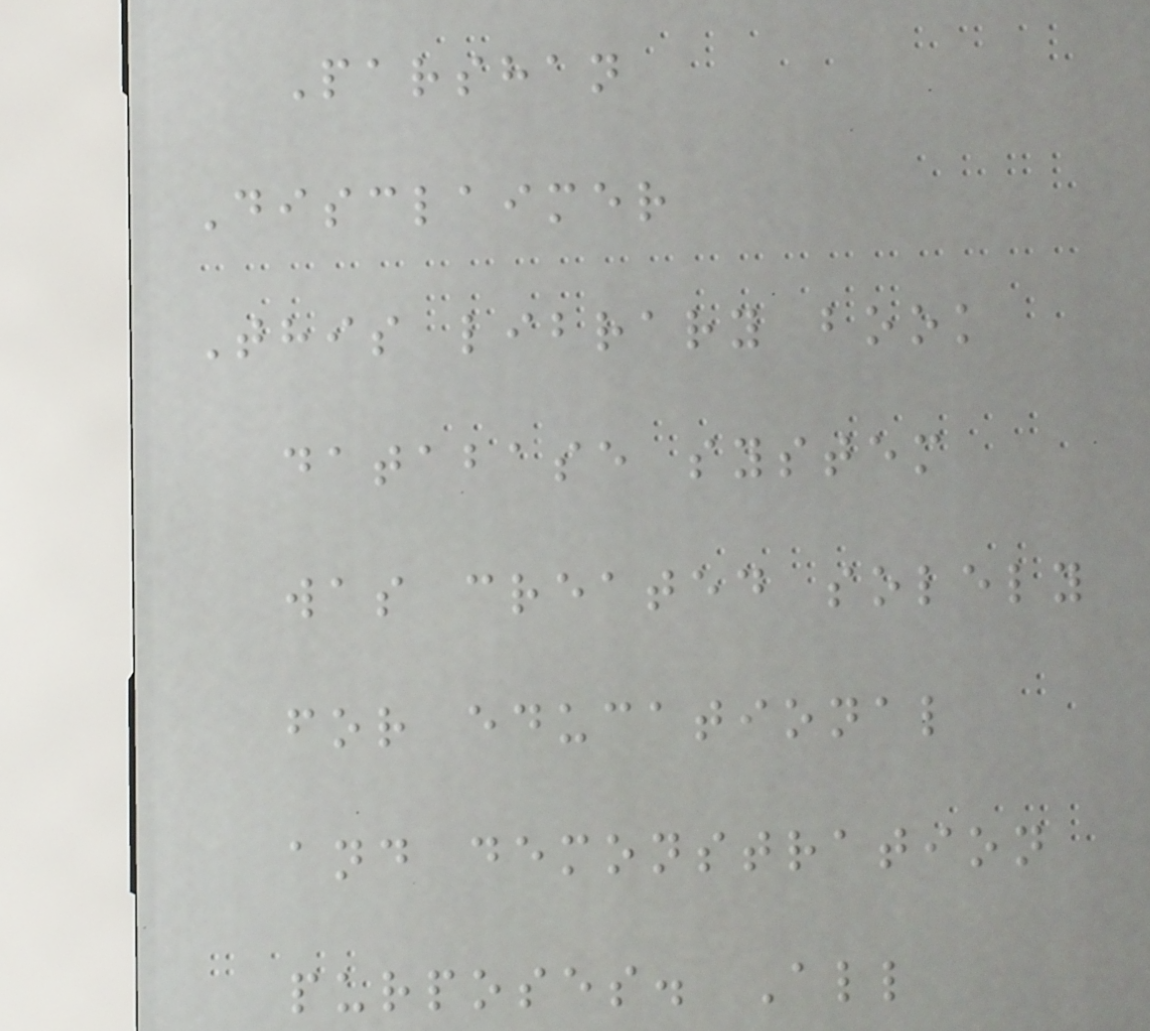Parshan
Disclaimer
This library book
database system
was created solely
for educational
and demonstration
purposes. All
